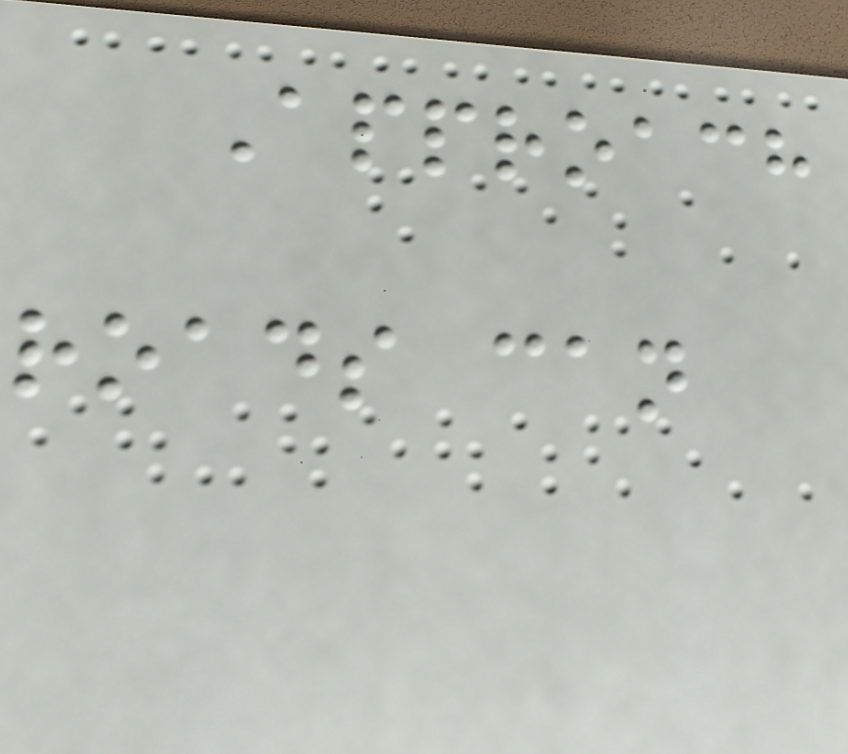Approach
roads can
